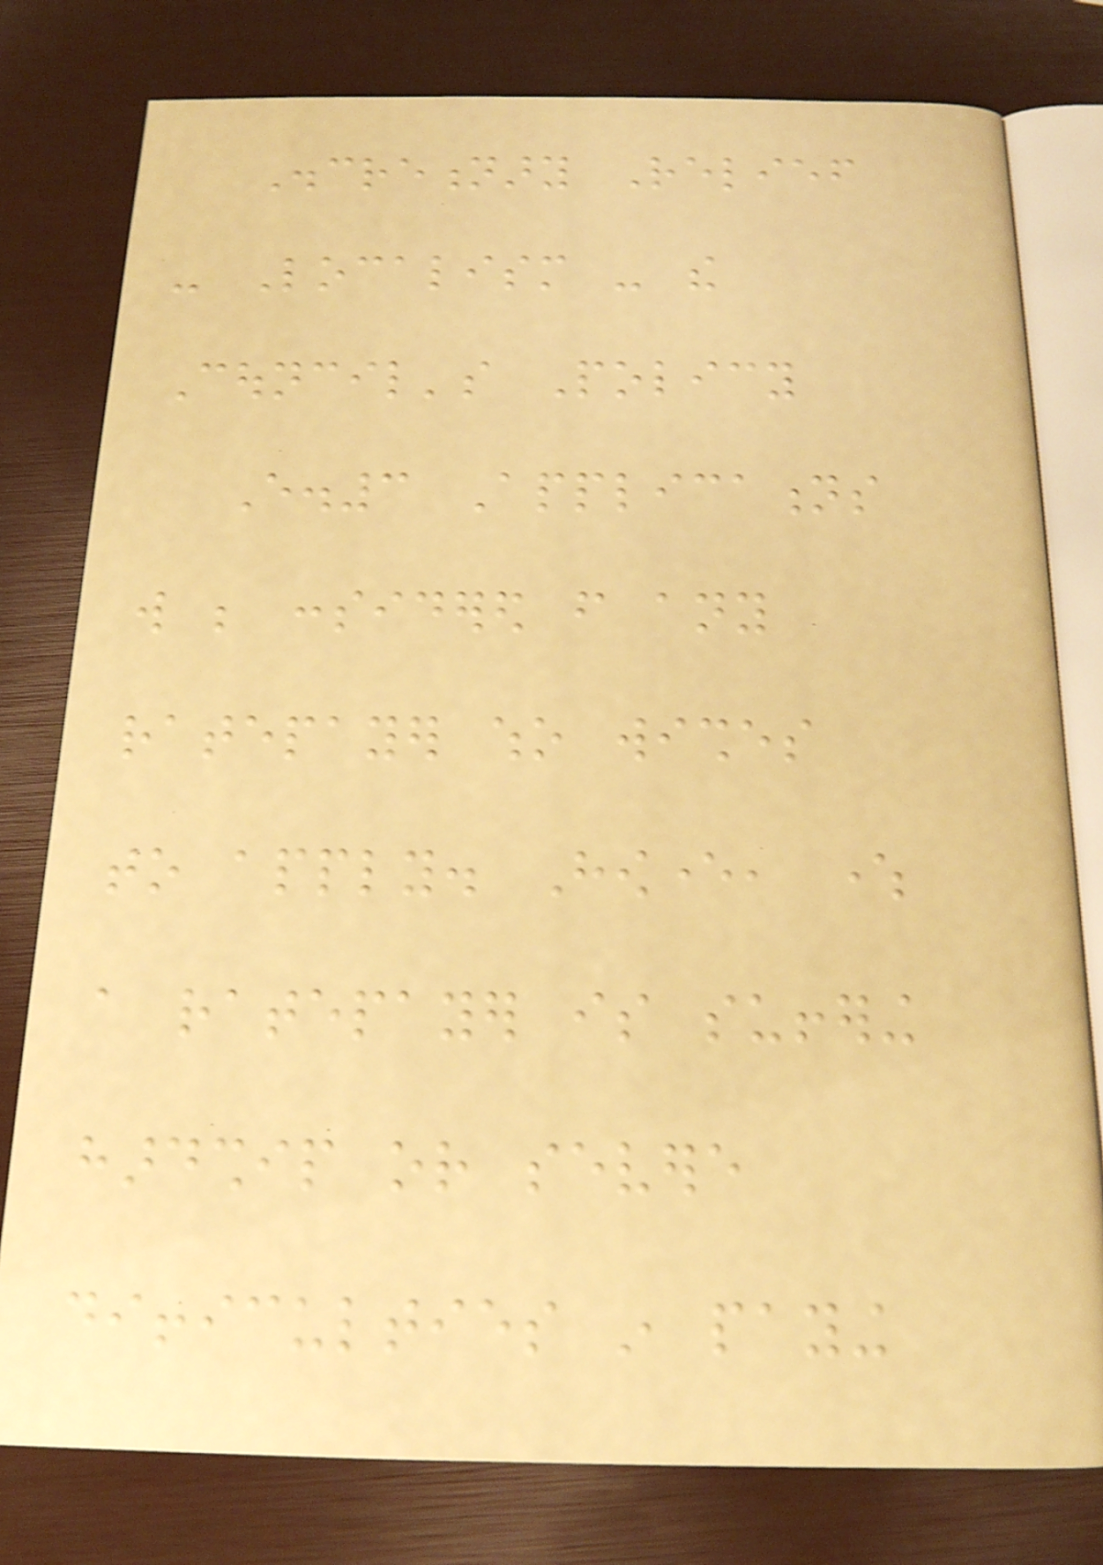Discretionary Relief
- Localism - the
Council's Policy
E.3 Applications
will be considered from any
ratepayer who wishes
to apply. However, where
a ratepayer is suffering
hardship or severe
difficulties in paying
